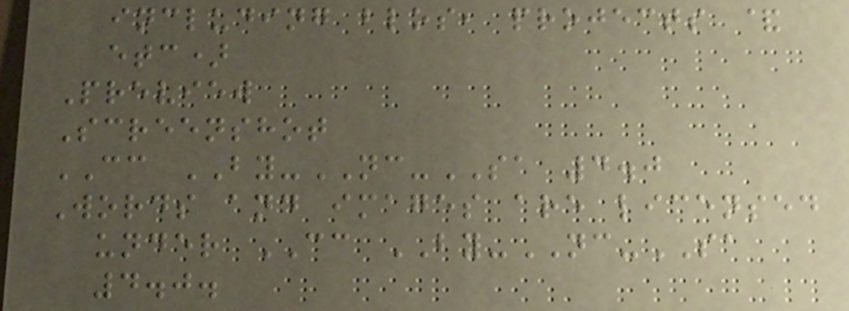including blos, projects &
etc)
Preview
Screenshot
CC BY-NC-SA 4.0
Words and images are licensed
under CC BY-NC-SA
4.0.
